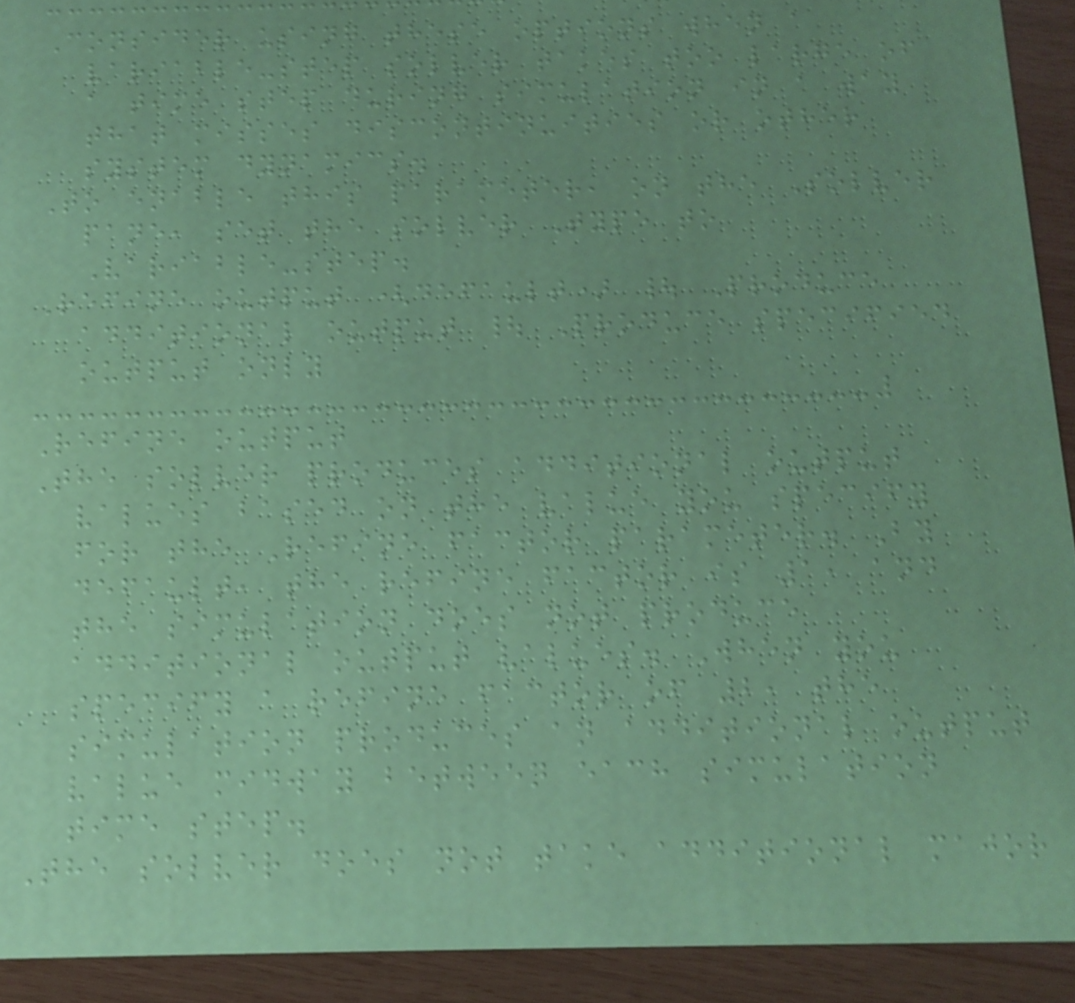Consider using these options when a
variable-step solver takes too large of
a time step during simulation in a way
that misses discontinuities or other
system dynamics.
To enable this parameter, on the Solver
pane, set the solver Type to
Variable-step.
Refine output (default) | Produce
additional output | Produce specified
output only
Refine output
The solver produces additional output
values based on the value you specify
for the Refine factor parameter. By
default, the refine factor is 1, and
the simulation does not produce
additional output values. When you
specify a refine factor of 2, the
simulation produces an additional output
value midway between each simulation
time step.
The solver does not take additional major
